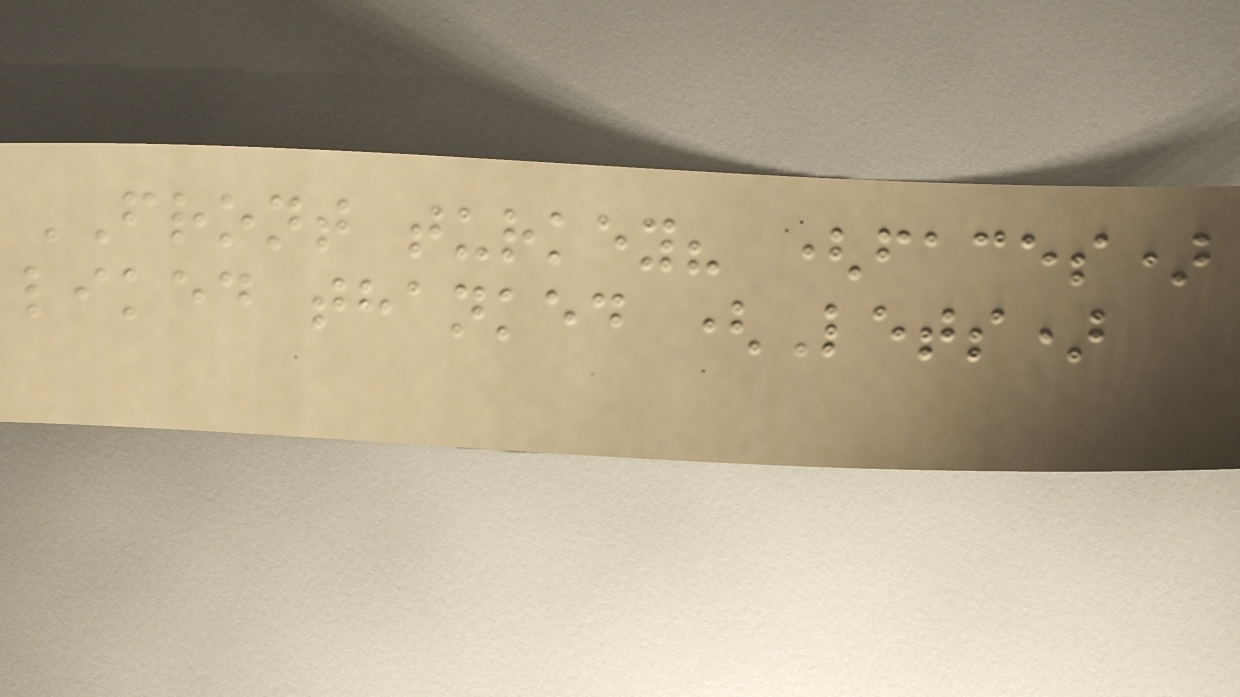FRONT turkey? (faces)
liked thanked (Lets)
